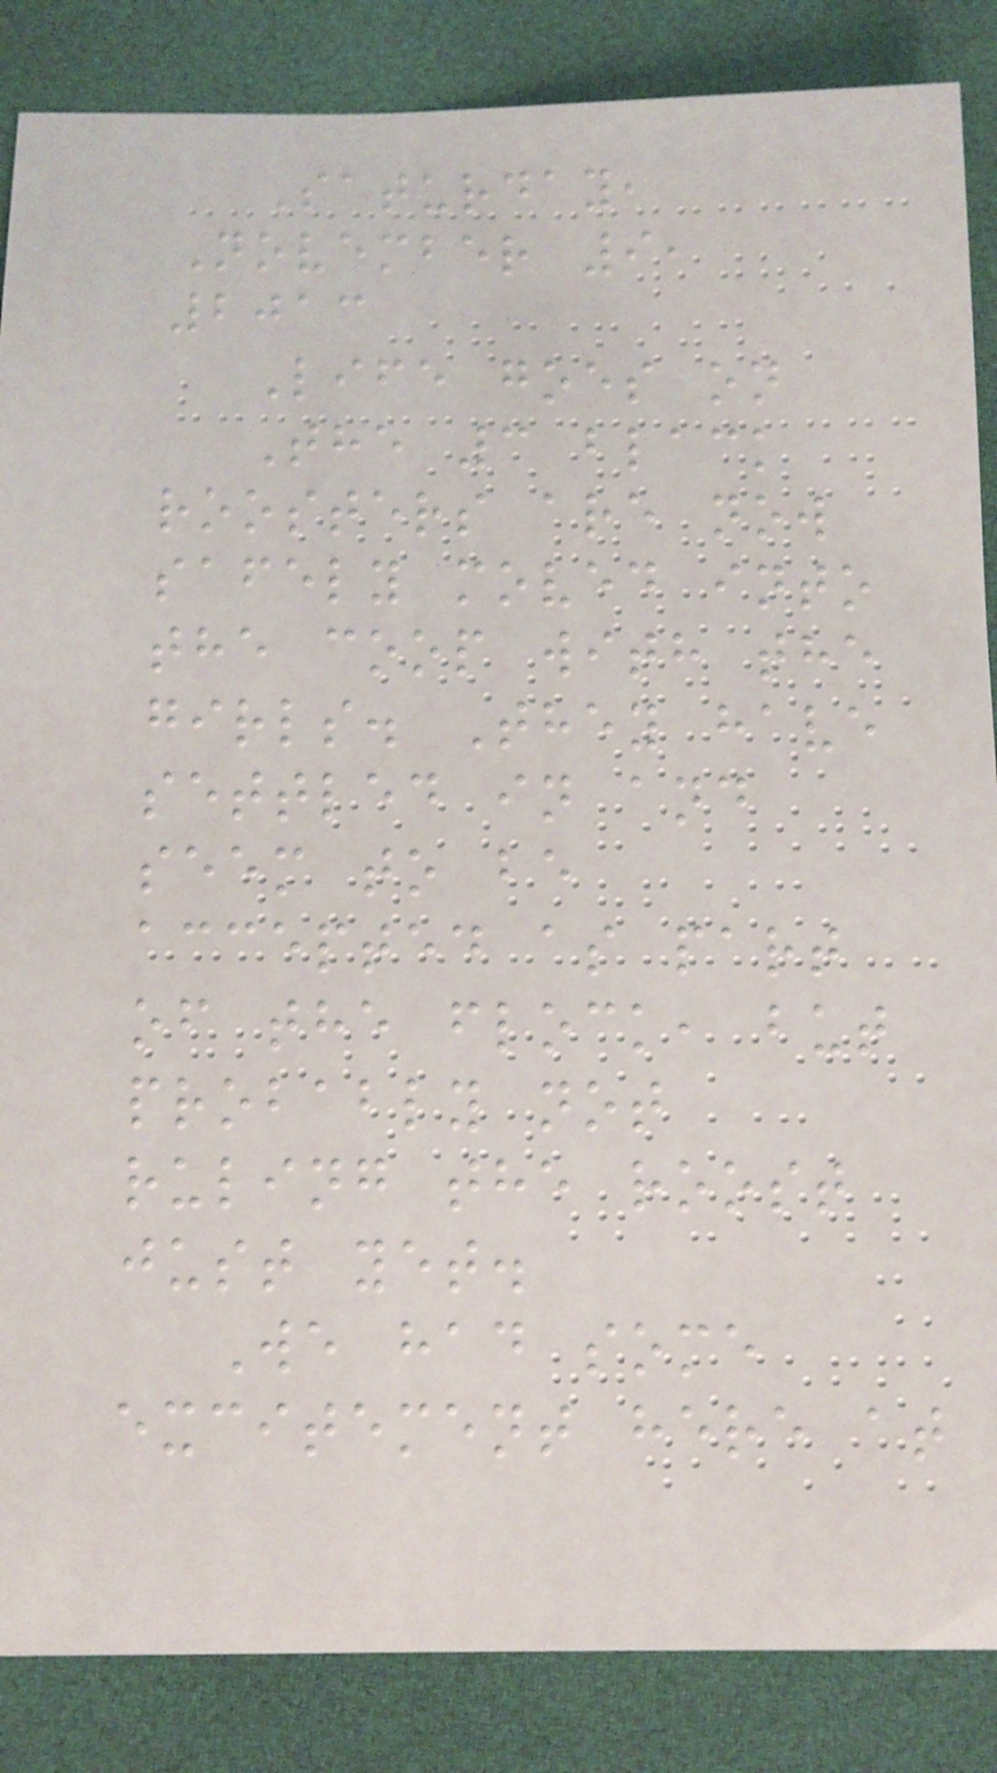Saturday,
November 9,
2013
Life goes on
The 3 black
roosters are now
safely moved into
the coop with the
girls. They have
settled in and
seem to be
accepted as part
of the flock, but
probably not
ruling the roost
just yet.
We had some
excitement here at
